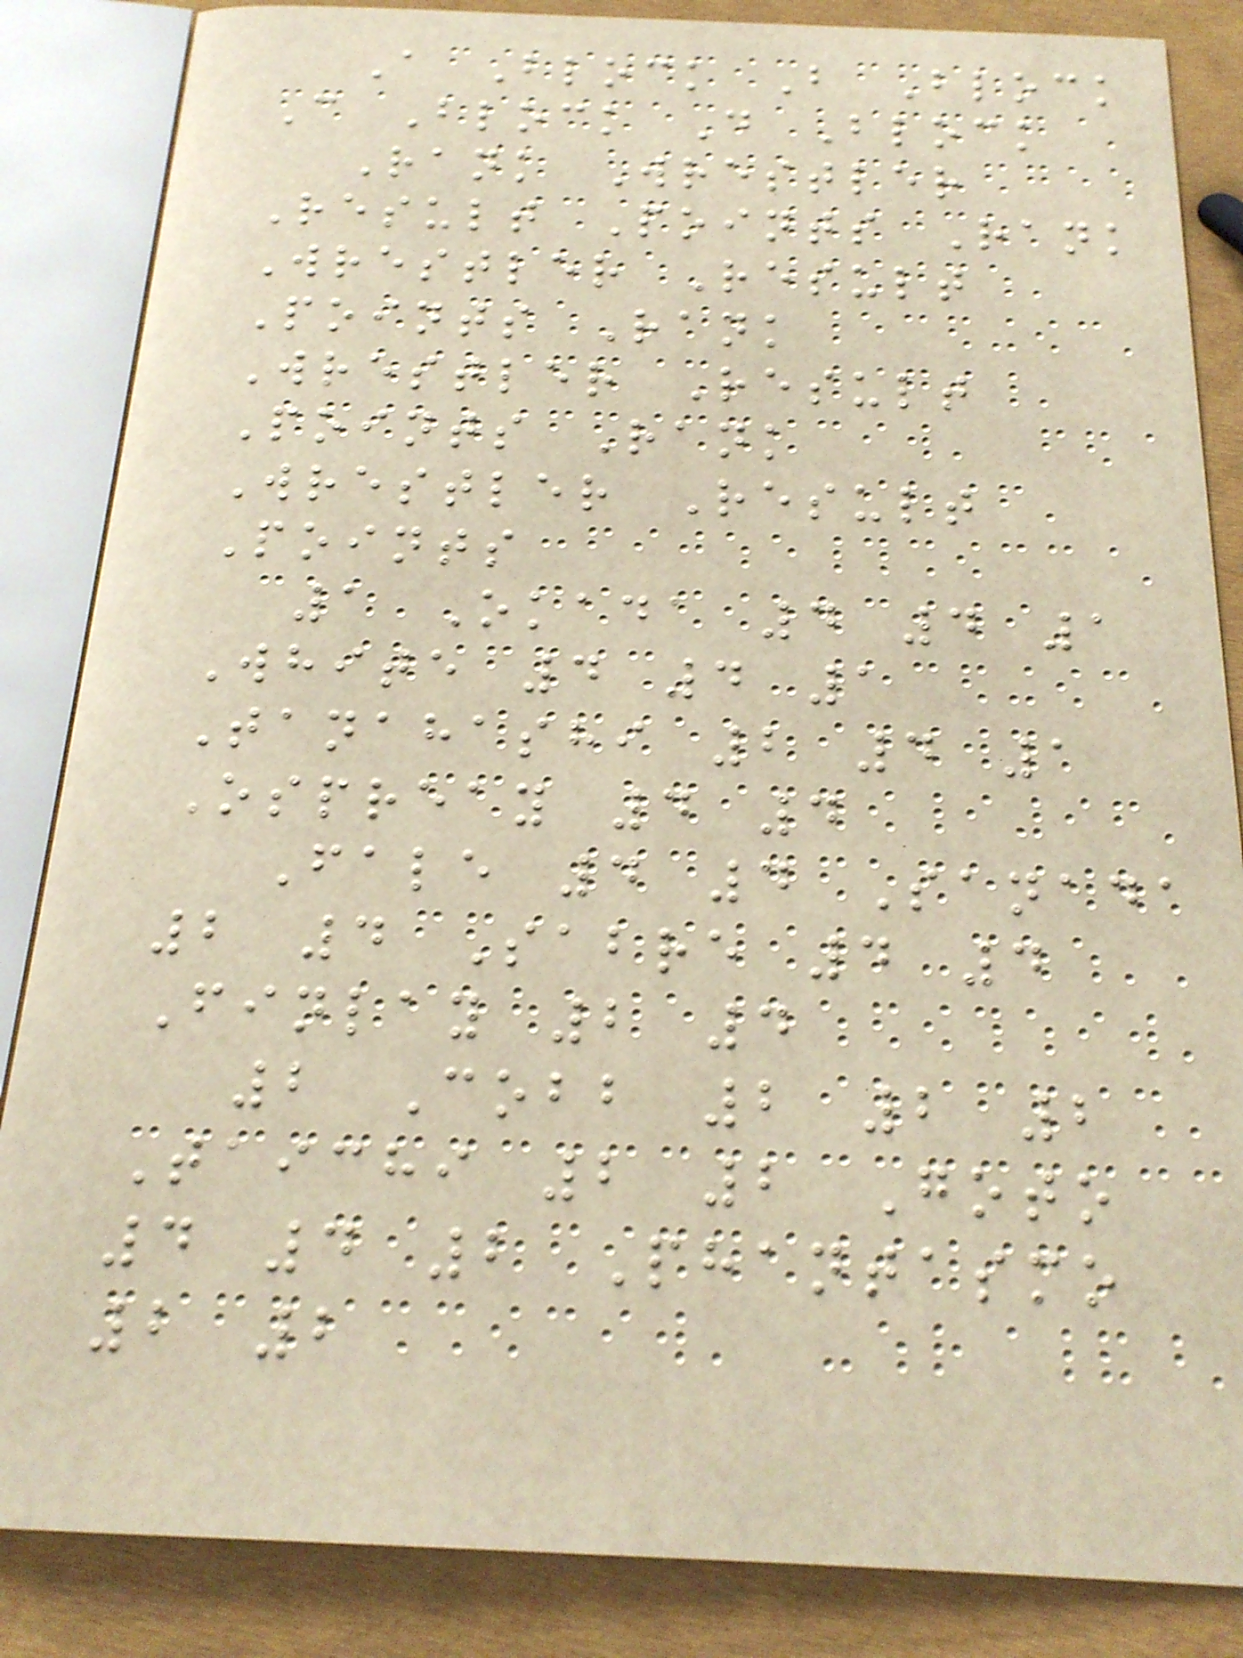A Block B Block
C Block D Block
Rank Wrestler
Result Points Rank
Wrestler Result
Points Rank
Wrestler Result
Points Rank
Wrestler Result
Points
1 Okada 4 4 1
White 4 4 1
Tanahashi 2 4 1
Ospreay 4 4
Fale 4 4 Sanada
2 4 Sabre 4 4
Finlay 2 4
2 Cobb 2 2 2
Taichi 2 2 Goto
4 4 2 Phantasmo
2 2
